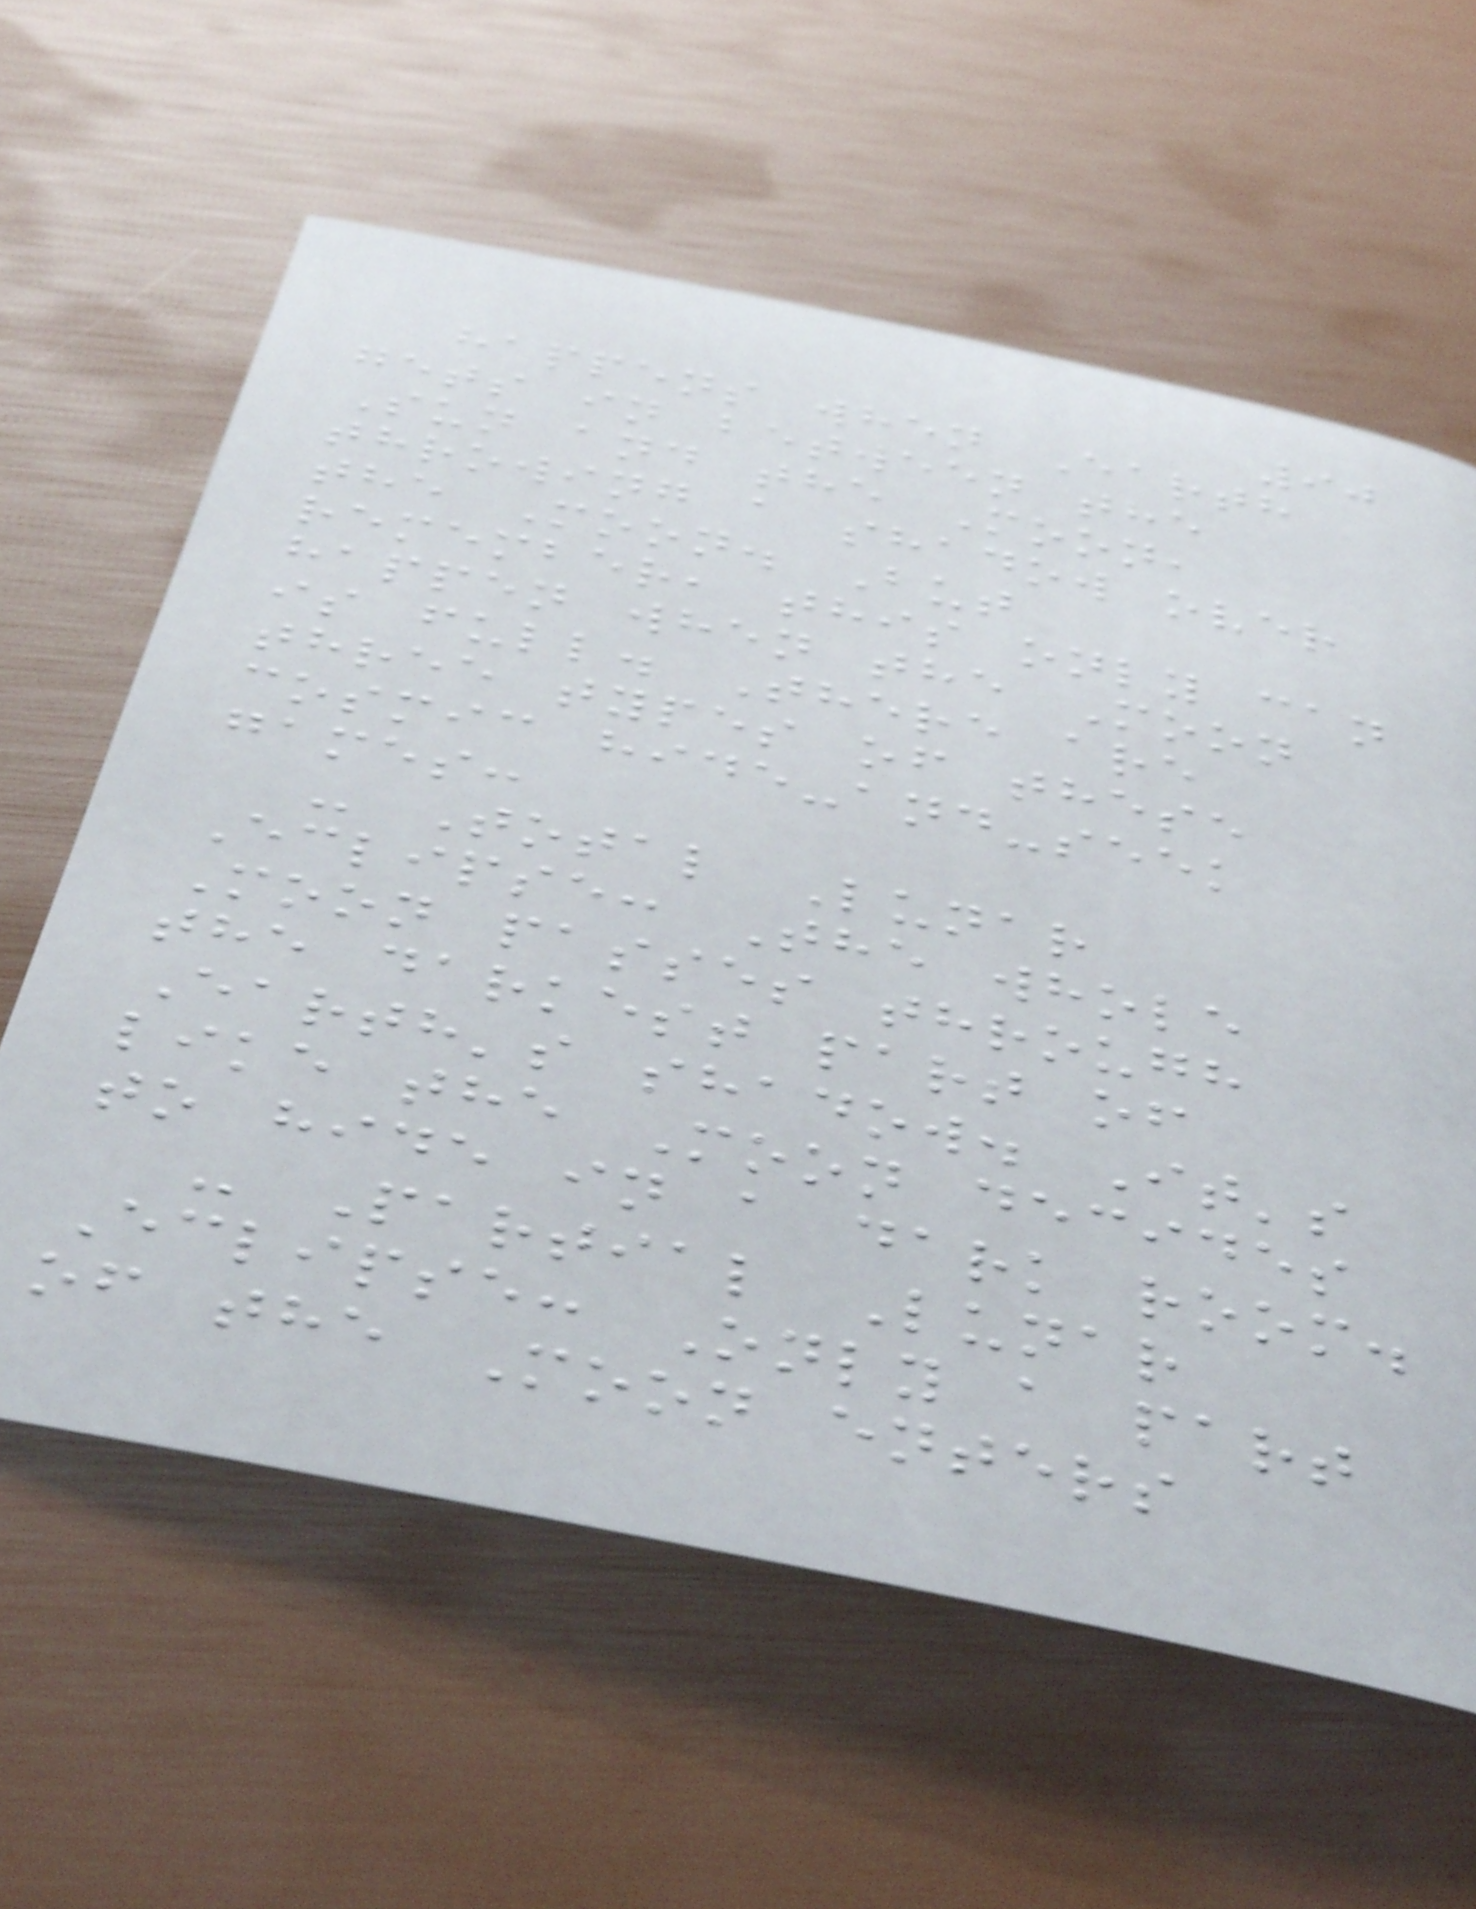90
happens when Earth
gets in between the
Sun and the Moon,
throwing a shadow over
the Moon. But
remember, this only can
happen when the Moon
is full. There are
three types of these
cosmic hide-and-seek
games:
- Total Lunar
Eclipse: The whole
Moon passes through
the darkest part of
Earth's shadow. It's
like the Moon decides
to hide in a dark room.
- Partial Lunar
Eclipse: Only a part
of the Moon enters
